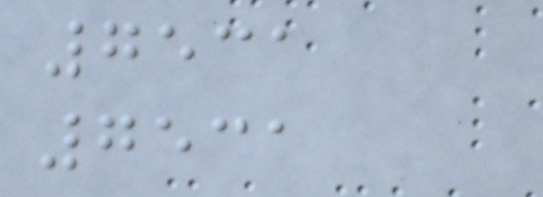7531
7531
